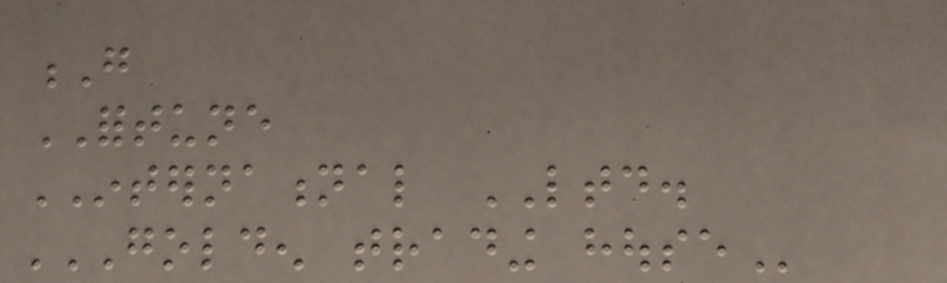G
FORTUNE
INTERNATIONAL LTD.
GOLDEN TRADING HOUSE
